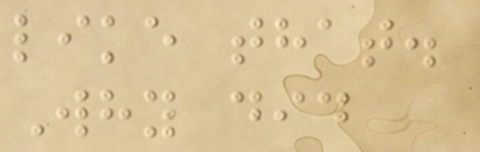like that.
Why did
